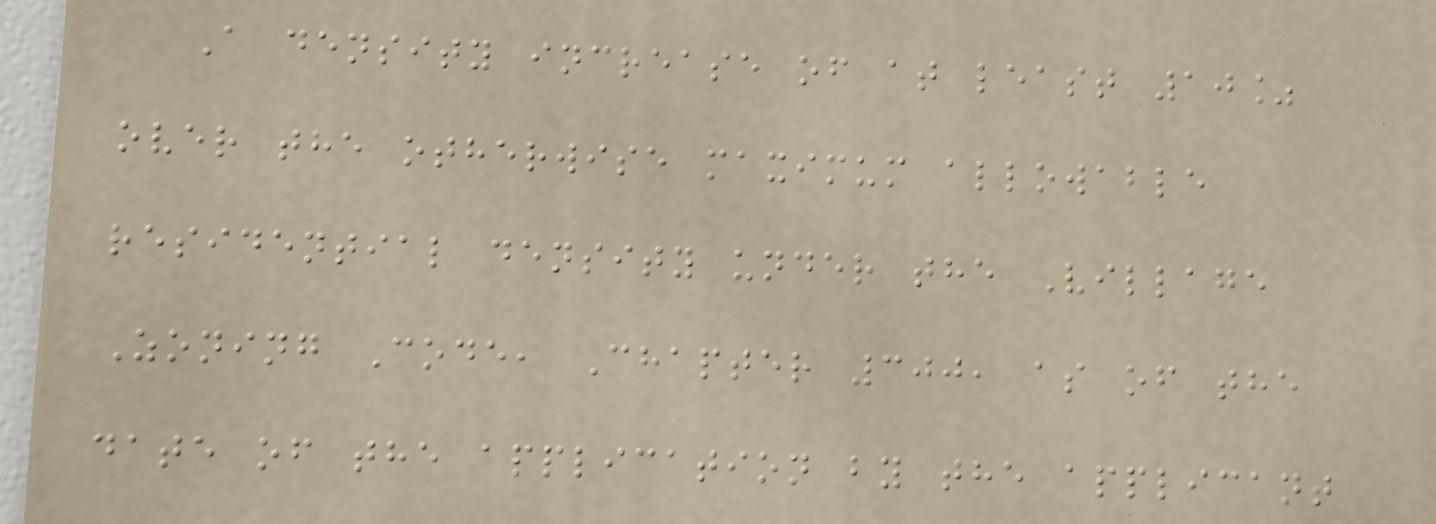A density increase of at least 10%
over the otherwise maximum allowable
residential density under the Village
Zoning Code, Chapter 300, as of the
date of the application by the applicant
